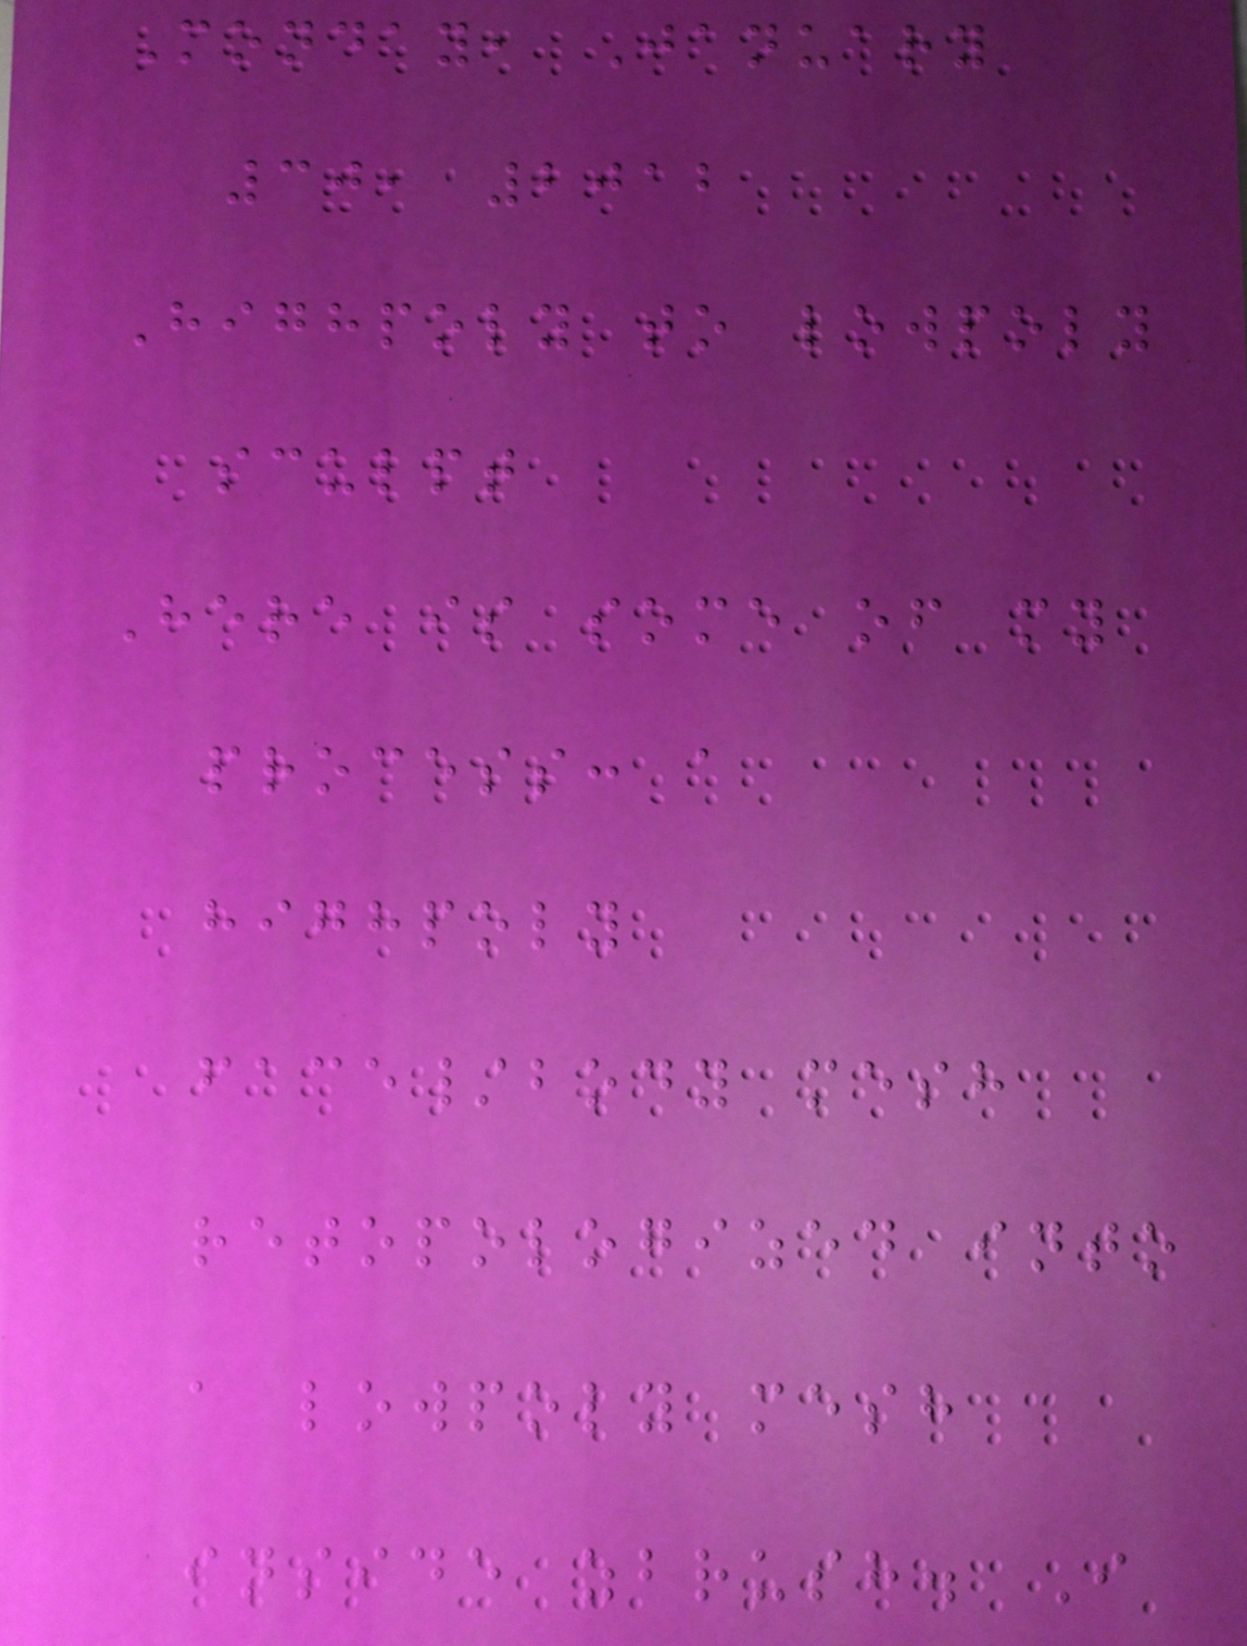Monday, January
30, 2012
Highpoly to lowpoly
sculpt
Here is some of my
process: a
highpoly
face/body mesh
retopologized into
a lowpoly mesh
inside zbrush. I
